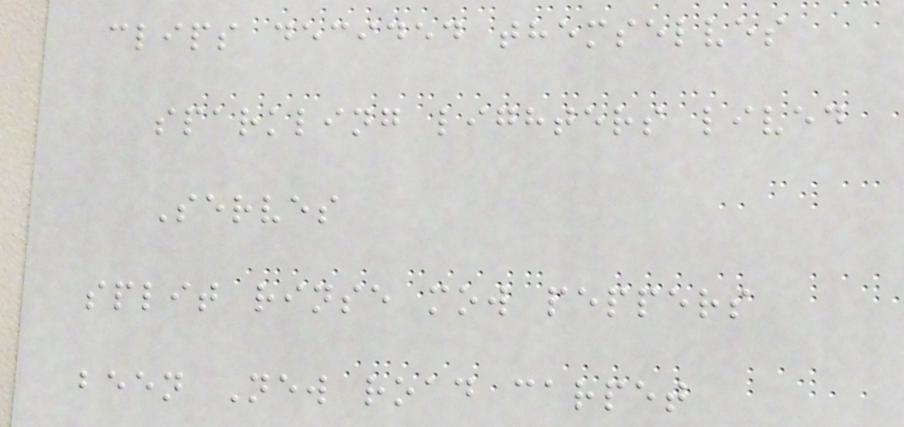clips decided themselves
sparkling lighters lived
Serves
split rinse mow peppers
been New road carpet
